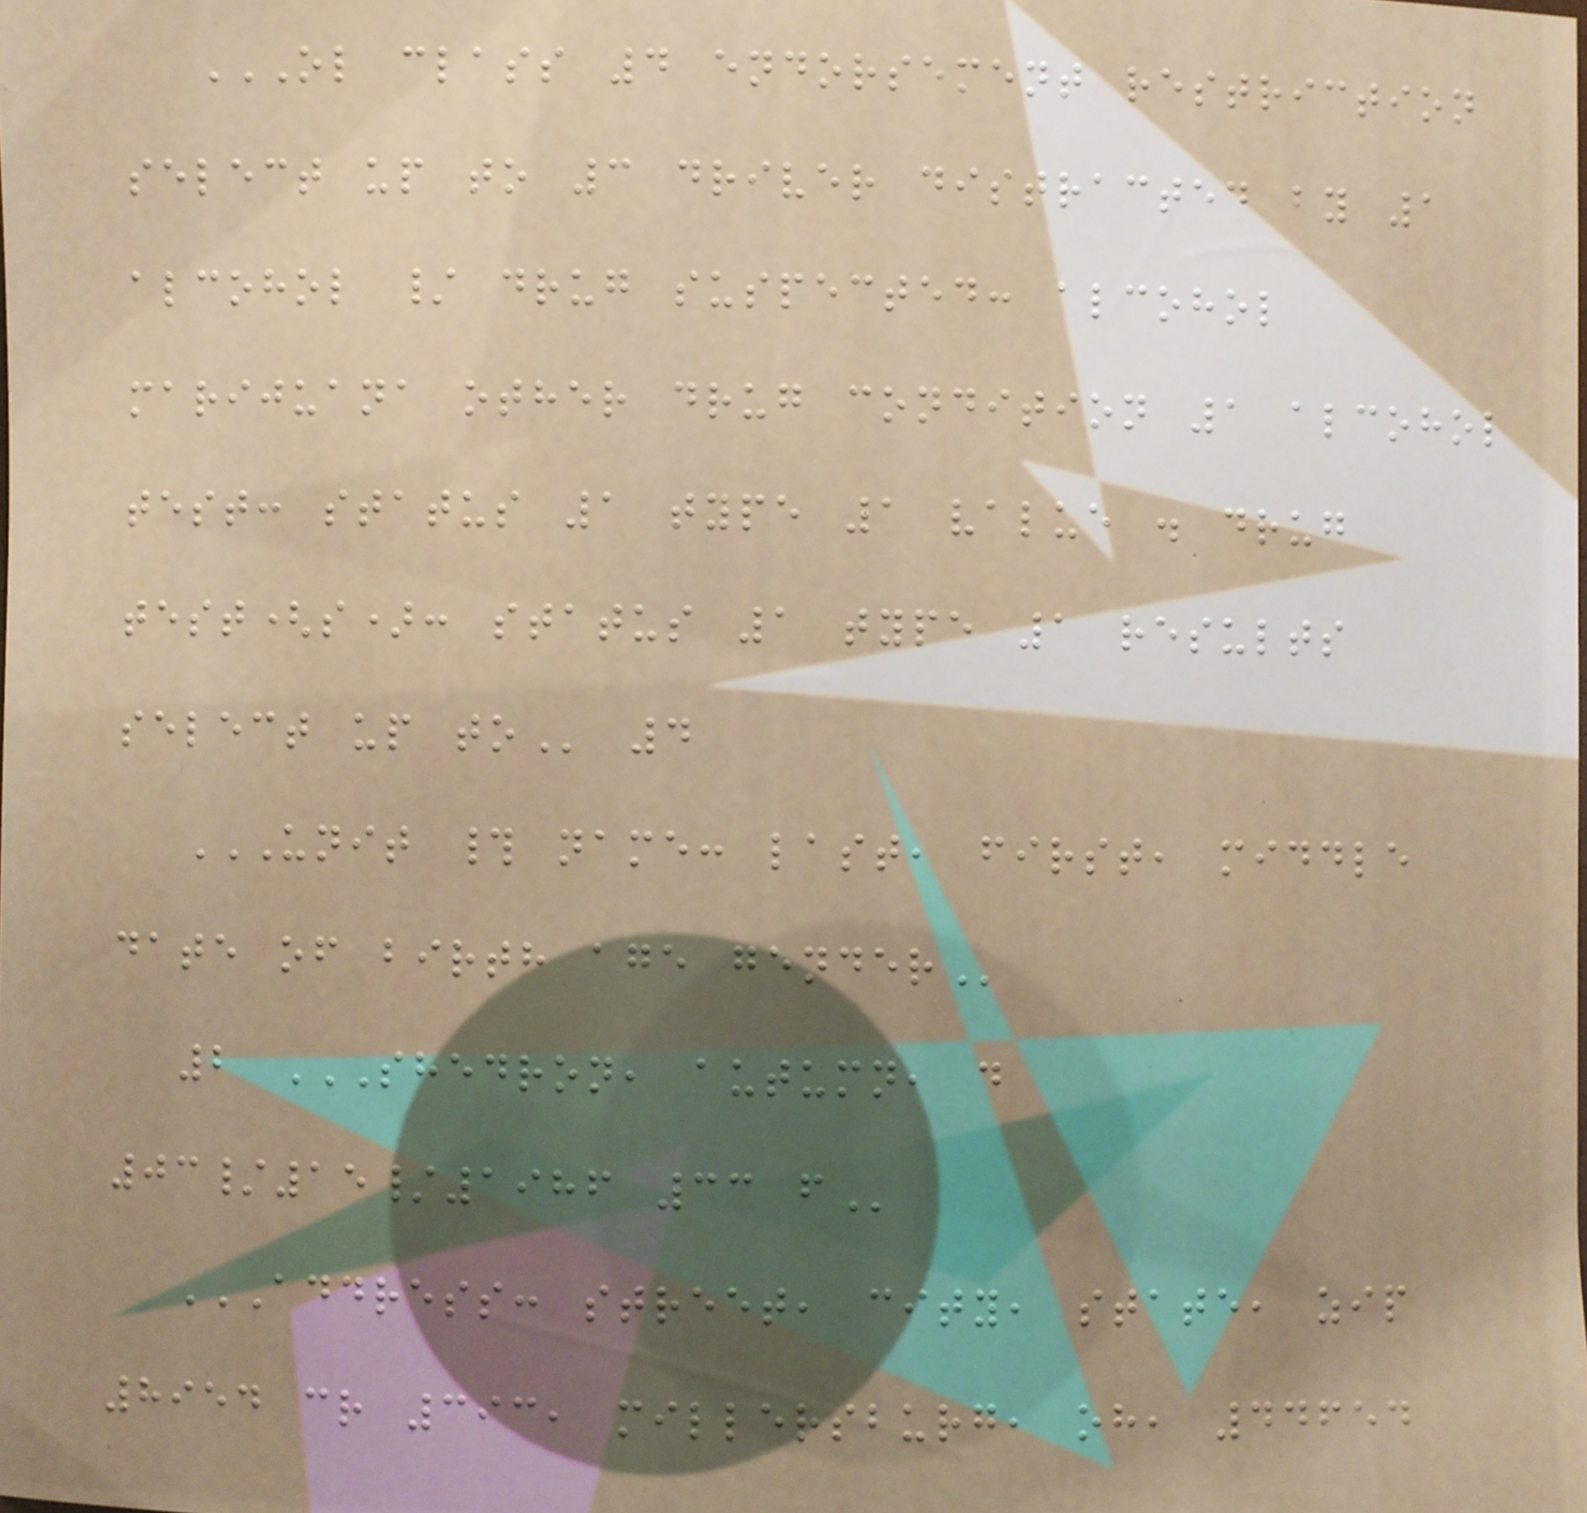OL CLASS 4 ENDORSEMENT RESTRICTION
SELECT UP TO 3 DRIVER DISTRACTED BY 1
ALCOHOL / DRUG SUSPECTED: ALCOHOL
MARIJUANA OTHER DRUG CONDITION 1 ALCOHOL
TEST: STATUS 1 TYPE 1 VALUE . DRUG
TEST(S): STATUS 1 TYPE 1 RESULTS
SELECT UP TO 4
UNIT # NAME: LAST, FIRST, MIDDLE
DATE OF BIRTH AGE GENDER
2 SHEDRON, AUTUMN, D
03/15/1986 33 F
ADDRESS: STREET, CITY, STATE, ZIP
8954 CR 393, MILLERSBURG, OH, 44654
